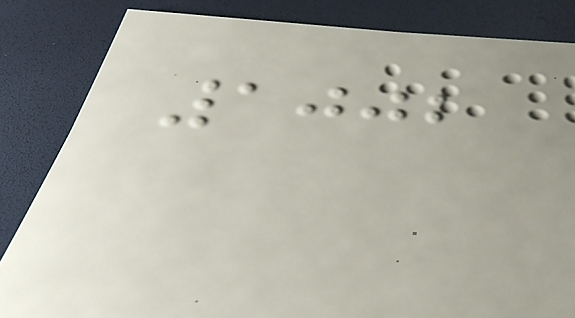1002
